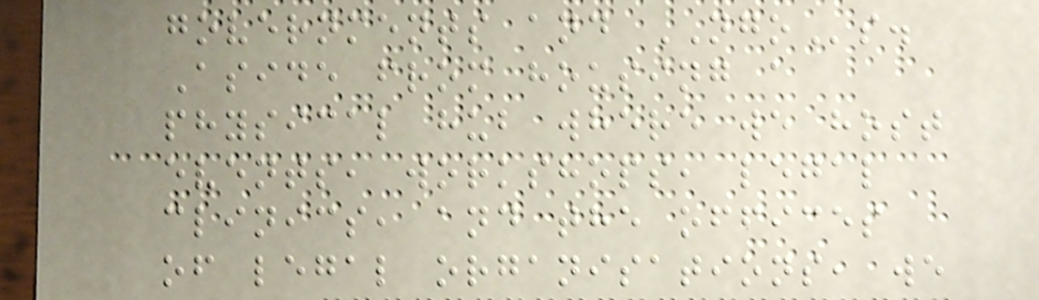governments and NGOs.
Aside from housing a
physical hub where we host
events, workshops, legal
clinics, and the offices
of legal organisations, we
